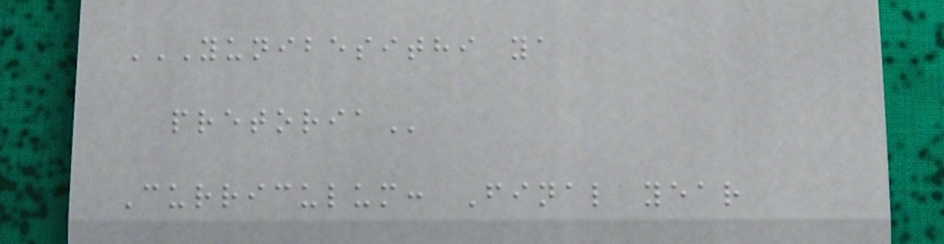YUNIBESITHI YA
PRETORIA
Curriculum: Final year
